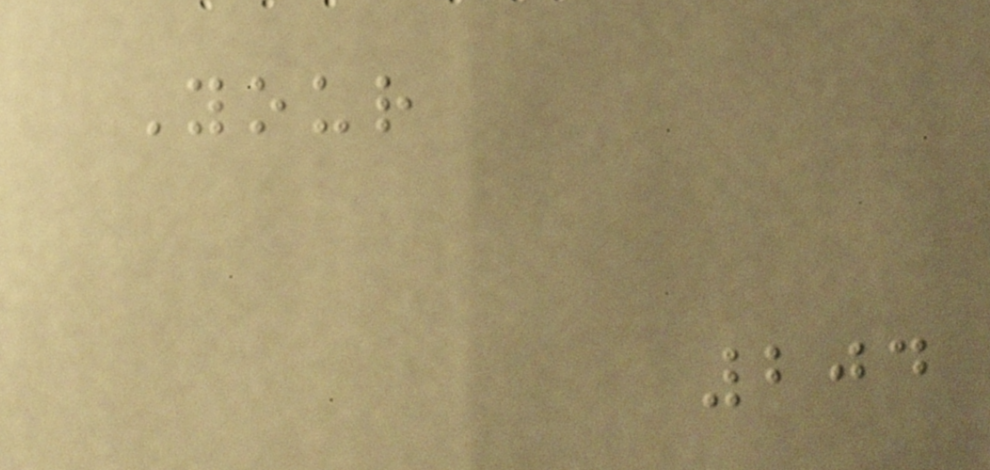Your
204
